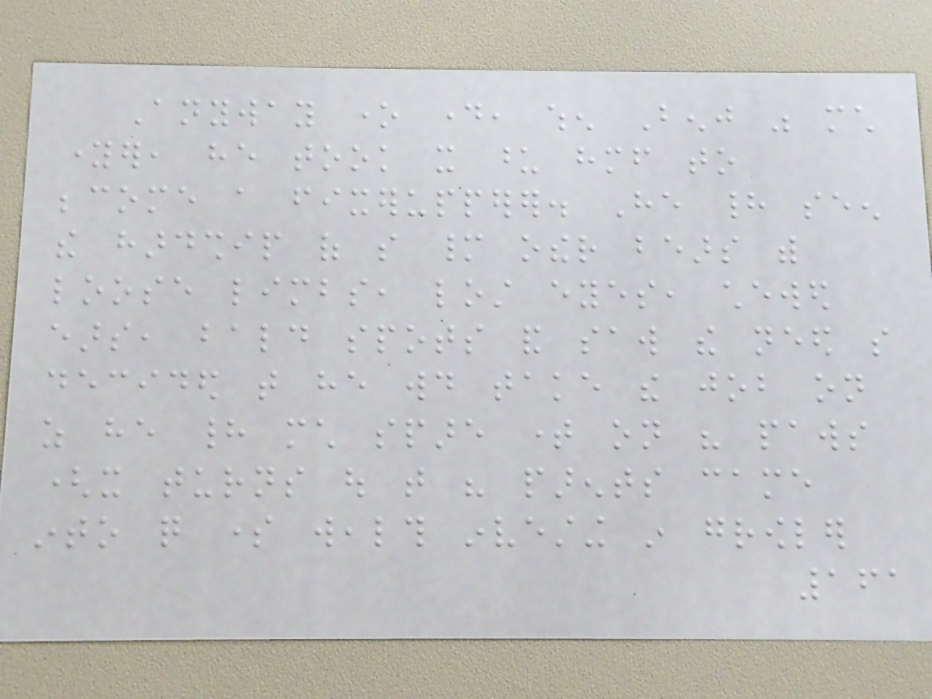Anyway one day, when Benj was much
younger, he took it upon himself to
become a fixerupperer. He had seen
the hardship of so many other bears with
loose limbs, lost eyes, chewed
ears, bald spots and saw the need so
decided that he would take the job on
as he had much spare time on his paws
(it turns out that his parents came
into quite some wealth investing in growler
161
